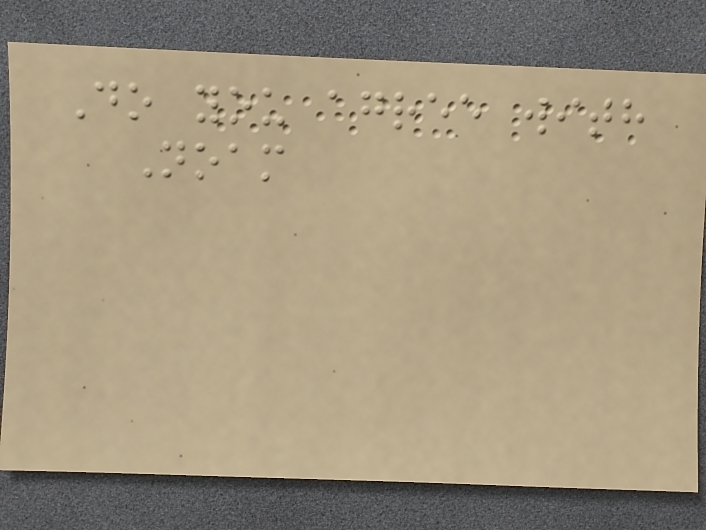Do you agree with
Noam
